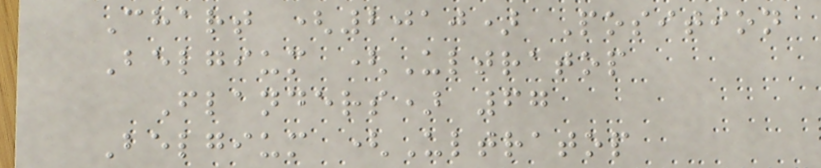Chart (2010) Position
Belgium (Ultratop
Flanders) 67
Belgium (Ultratop
